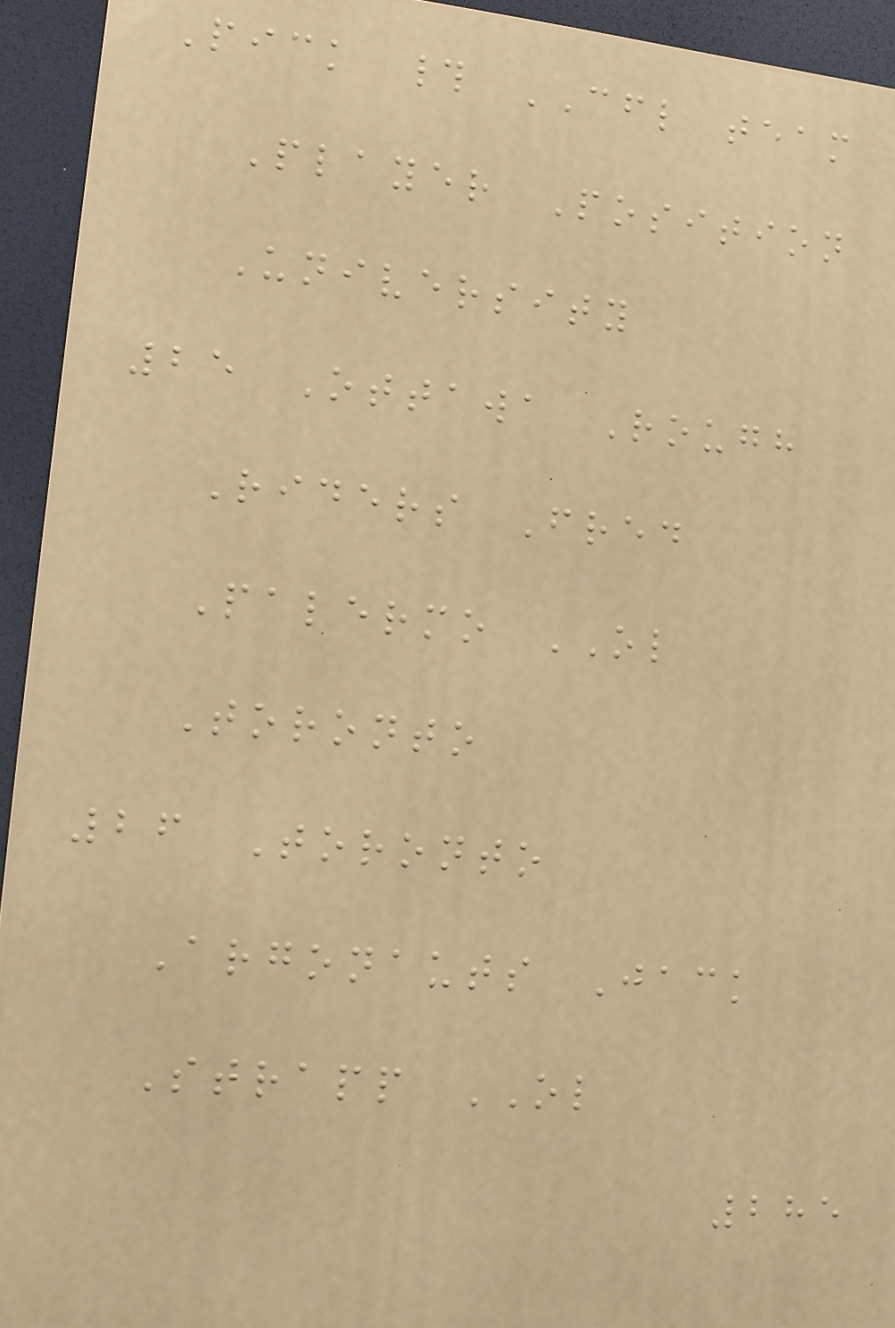Pick # CFL team
Player Position
University
25 Ottawa Rough
Riders Fred
Palermo OL
Toronto
26 Toronto
Argonauts Jack
Strapp OL
285
